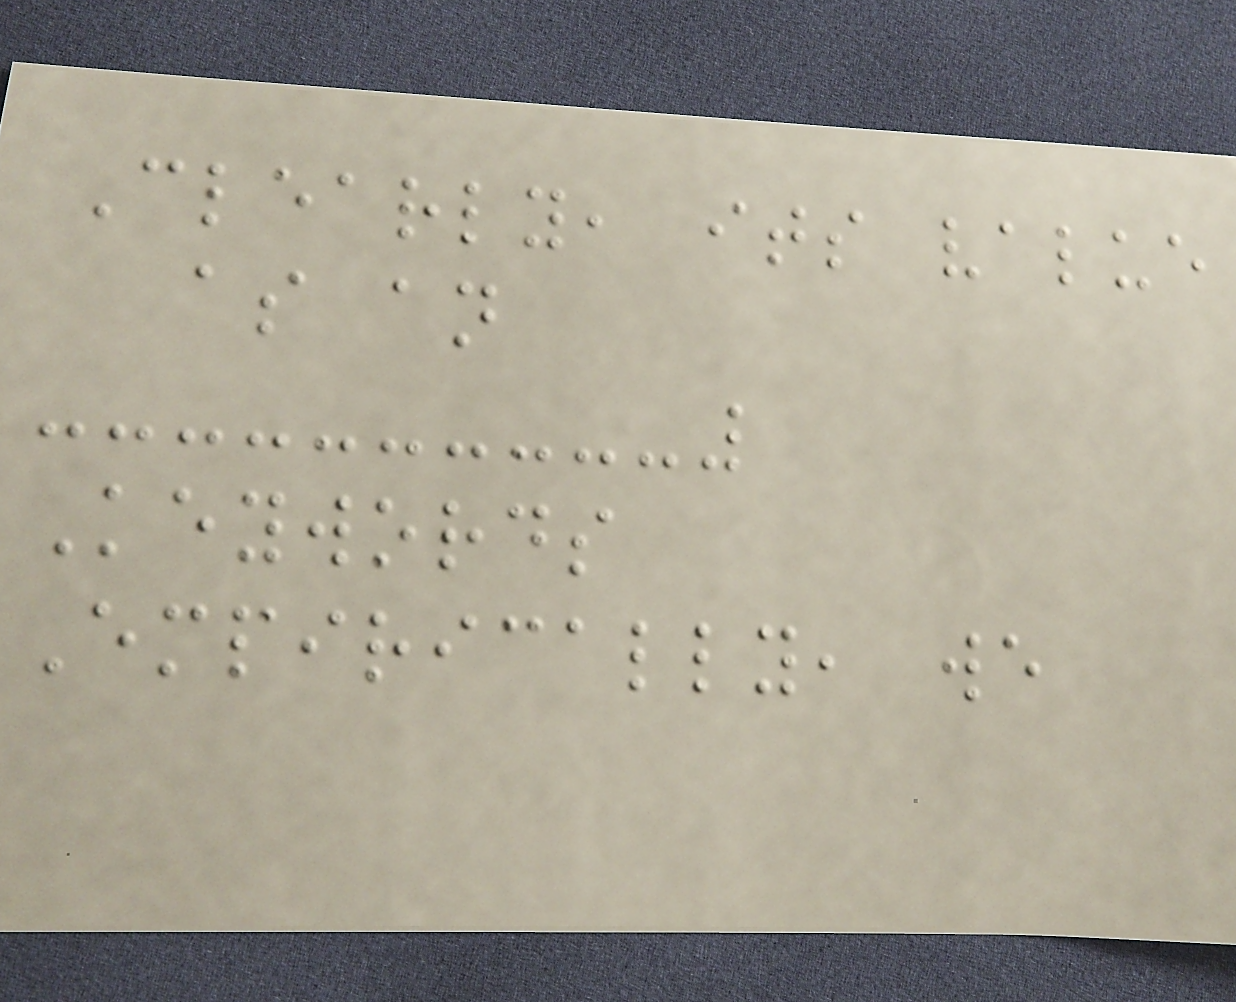Clearly, its value
as an
Keywords
Empirically, we
